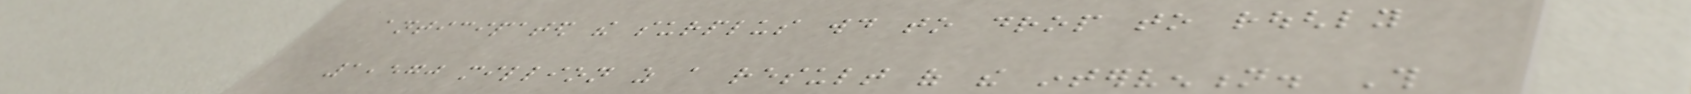anticipated the surplus would to drop to roughly
1,570 million as a result of the intervention. This
